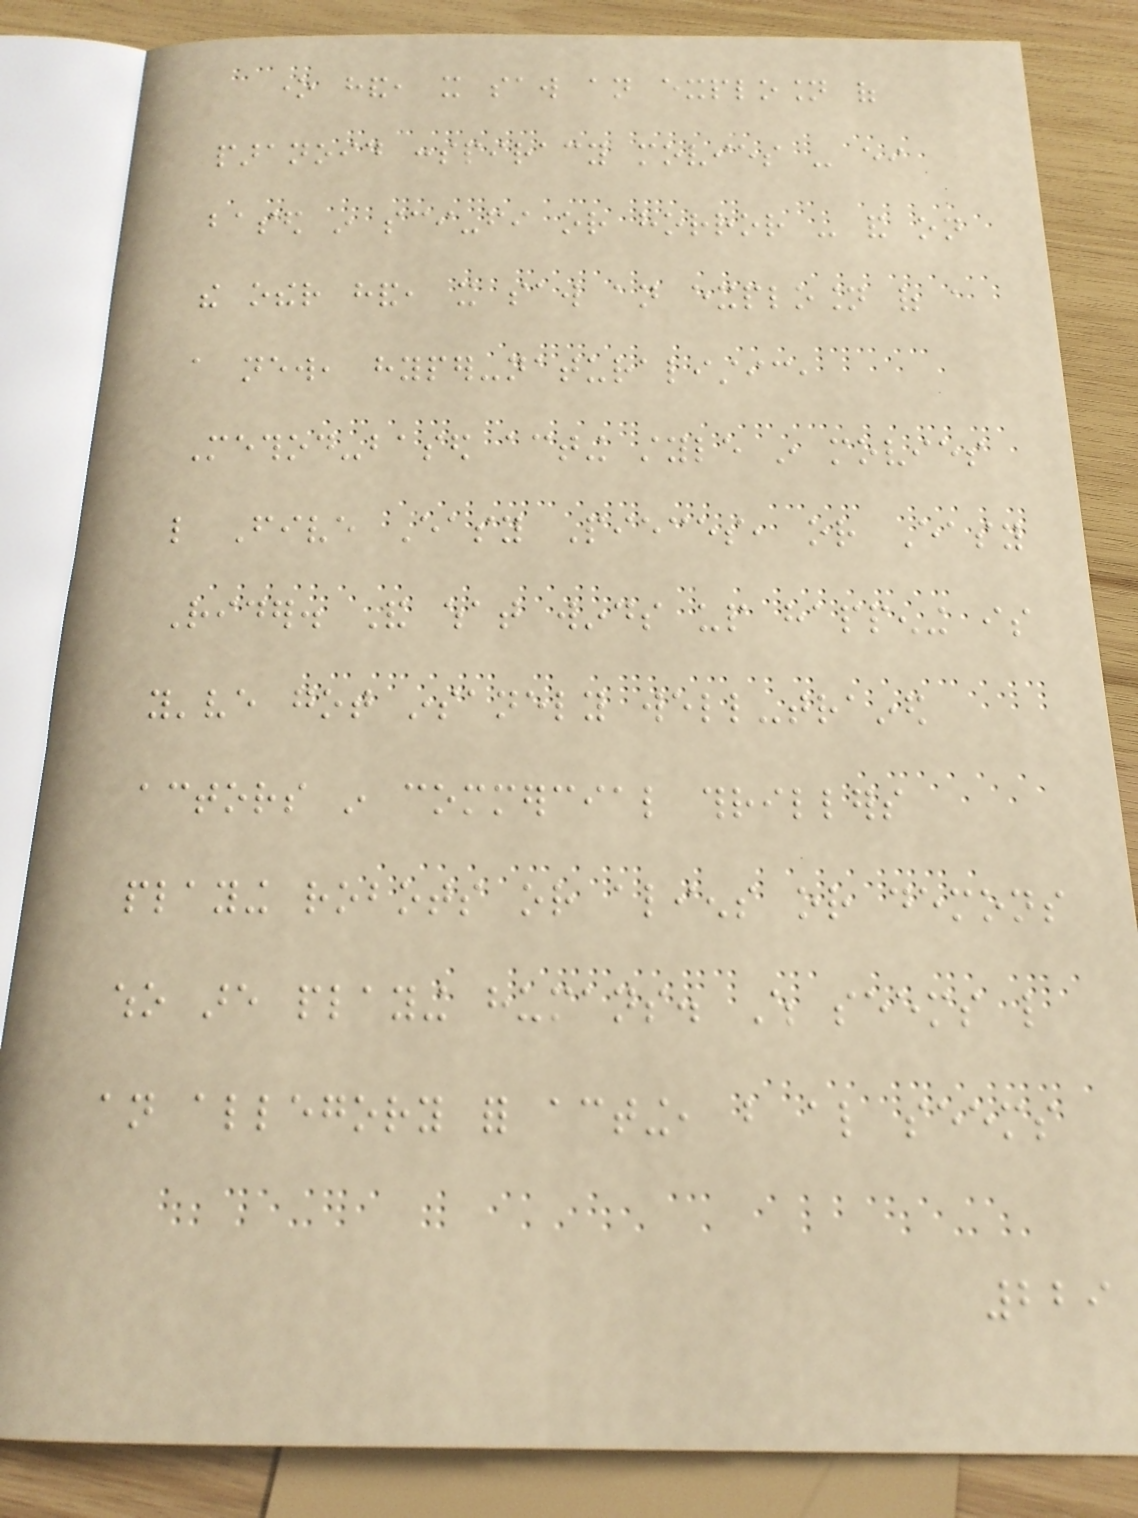one hand, it saw an explosion of
paranoid conspiracy movies - either
based in sci-fi or horror - and on
the other hand, it saw an explosion of a
a new, hyper-naturalistic,
Method-based acting style in movies
like Five Easy Pieces, or Easy
Rider. And what winds up happening is
you've got insanely well-trained
actors in commercial thrillers
playing robots or aliens or demons
who are playing humans. Which seems like
an allegory for acting, but also seems
229
